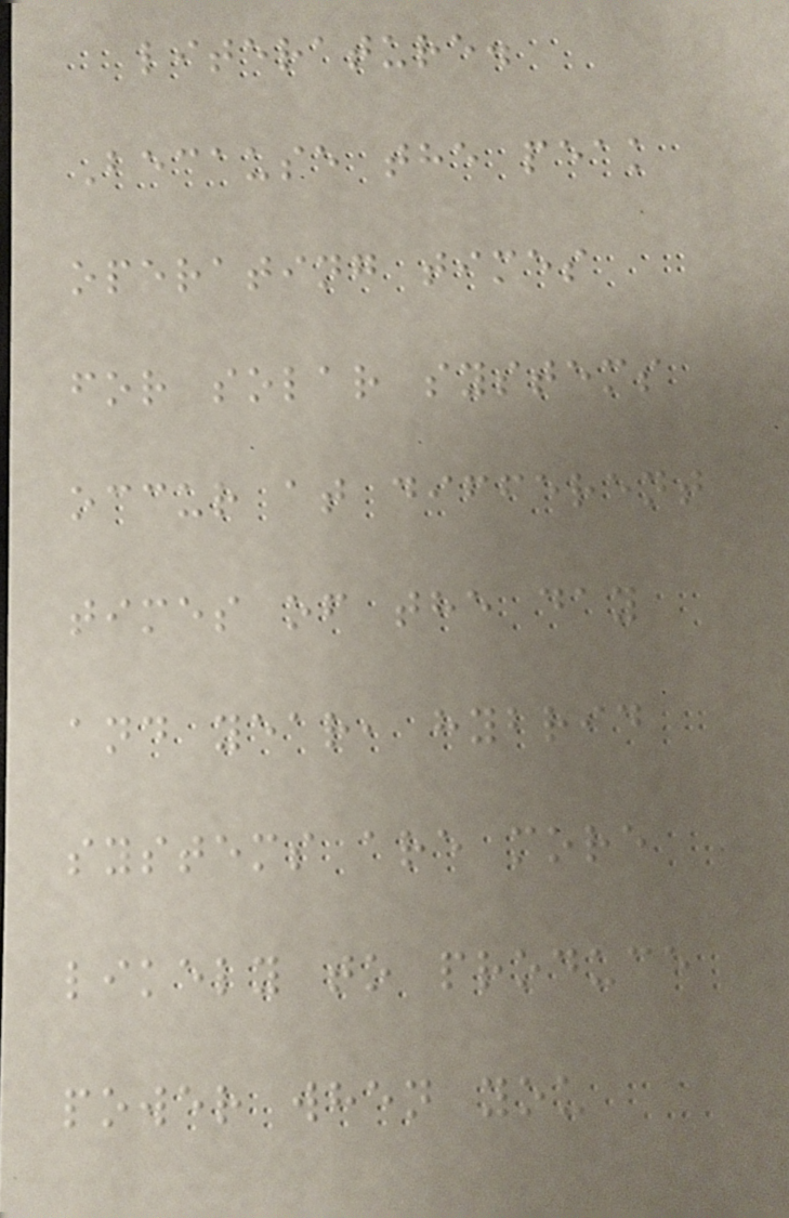literature.
Because the peak
operating times
for solar systems
occur at different
times of the day
and year, hybrid
systems are more
likely to produce
power when you
